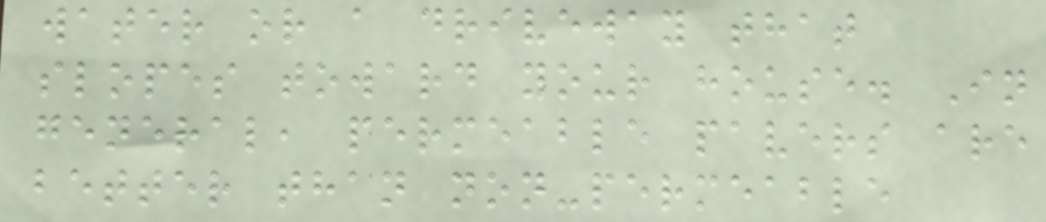water or a driveway that
slopes toward your house. In
general, permeable pavers are
better than non-permeable
